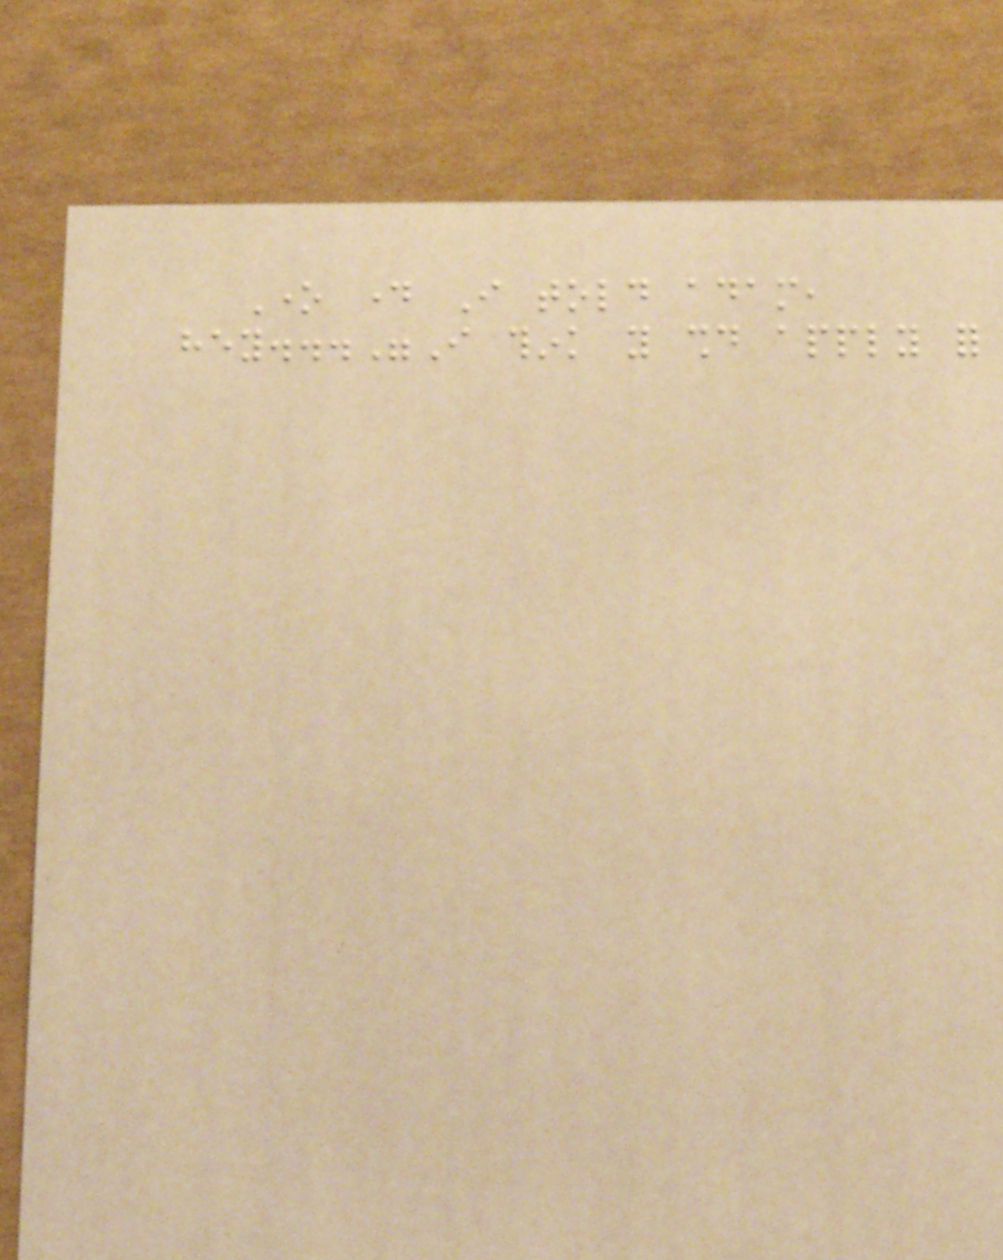One day I told adam,
hey..."I think you should apply for
